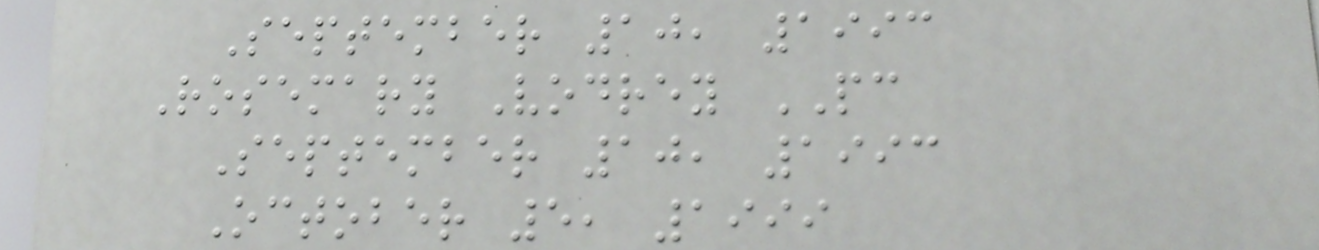September 10, 1993
Rosemary Vodrey PC
September 10, 1993
October 5, 1999
